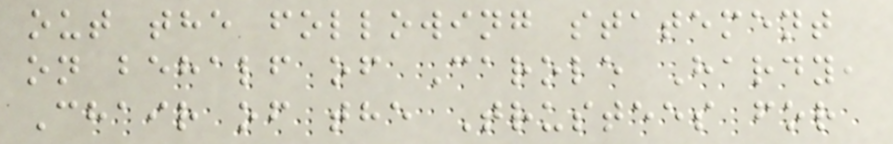out the following statement
on behalf of Carole Hardy,
Chair of the Trustees for
